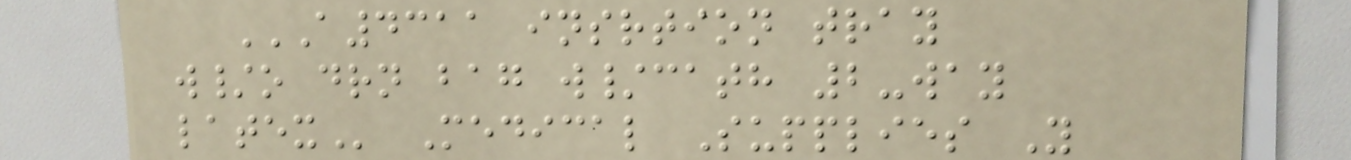A4311 INSRTION TRAY
W/O DRN BAG W/CATH 2-WAY
LATEX Medical Supplies Y
